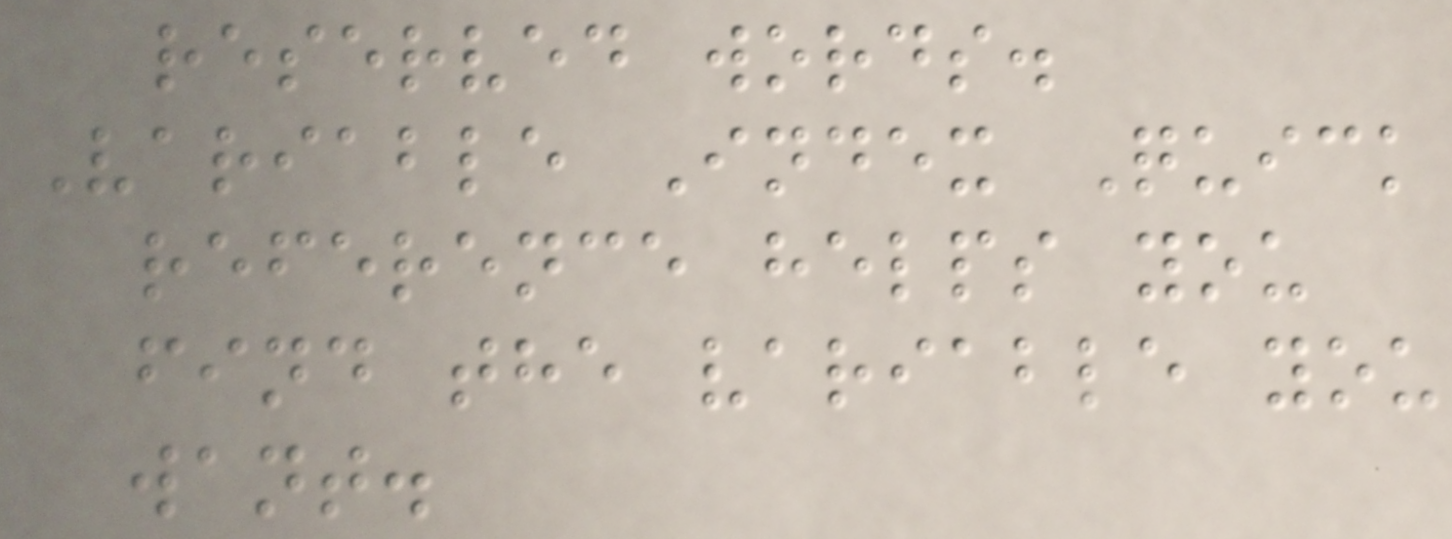reserved words.
Variable Index Quick
reference helps you
find the variable you
want.
